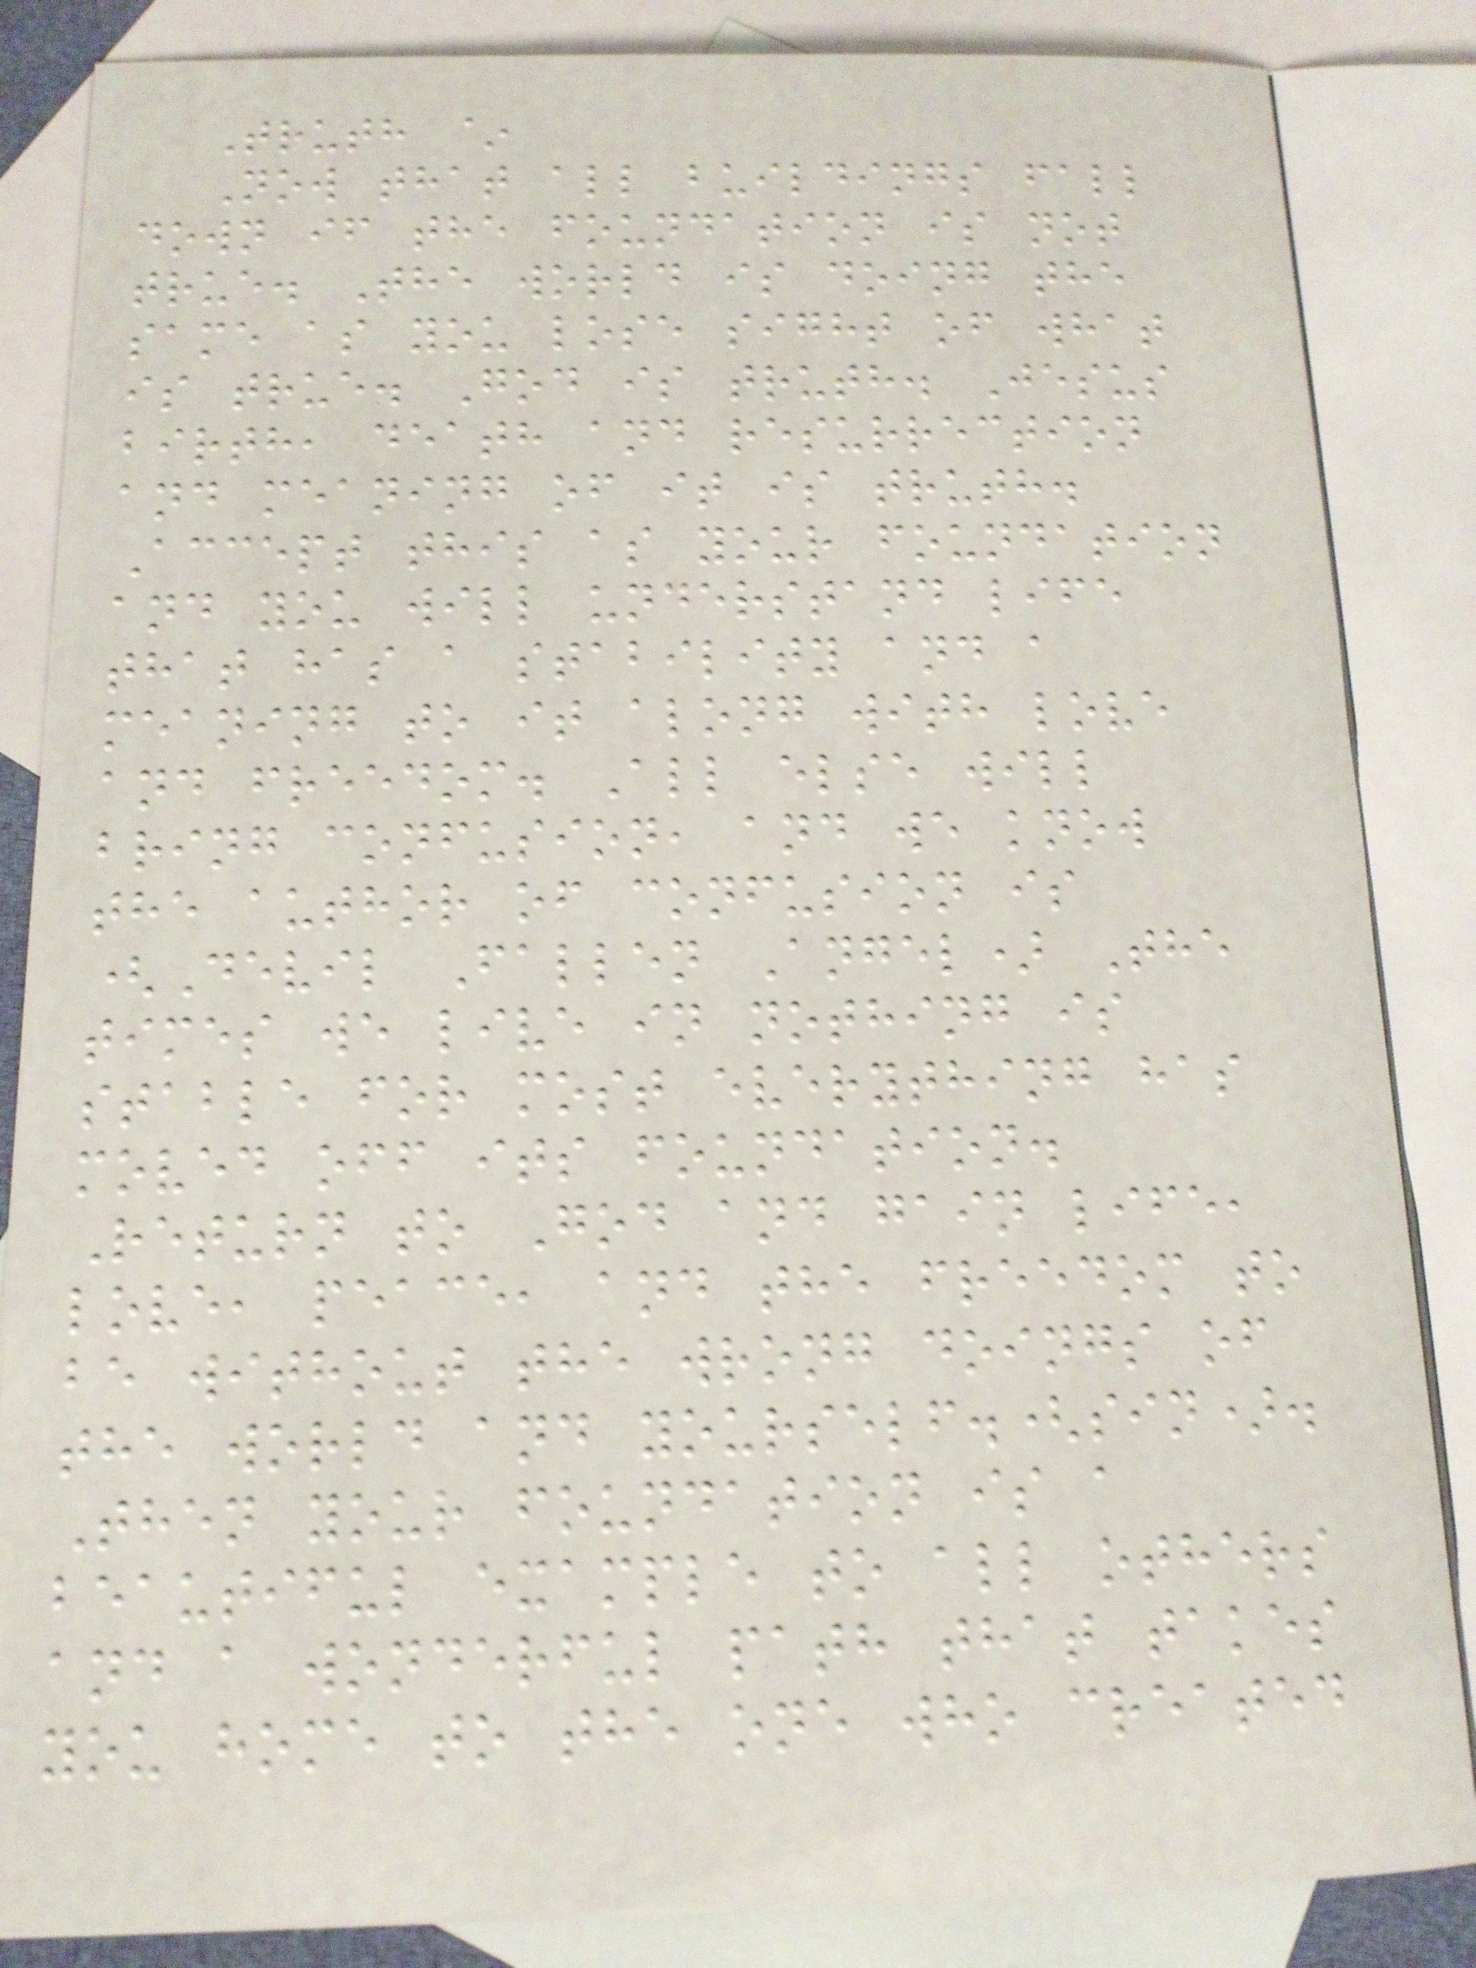Truth ~
Now that all buildings fall
down if the foundation is not
true. The world is doing the
same as you lose sight of what
is true. God is truth. Jesus
birth, death and resurrection
and meaning of it is truth.
Accept this as your foundation
and you will understand life
that has a stability and a
meaning to it along with love
and freedom. All else will
bring confusion, and we know
the author of confusion is
(Devil Fallen Angel) The
times we live in nothing is
stable for most everything has
moved off its foundation.
Return to God and gain life,
love, peace, and the freedom to
be without the wrong doings of
the world and yourself.(sin).
Then your foundation is a
beautiful example to all others
and a wonderful path that takes
you home to the one who created
